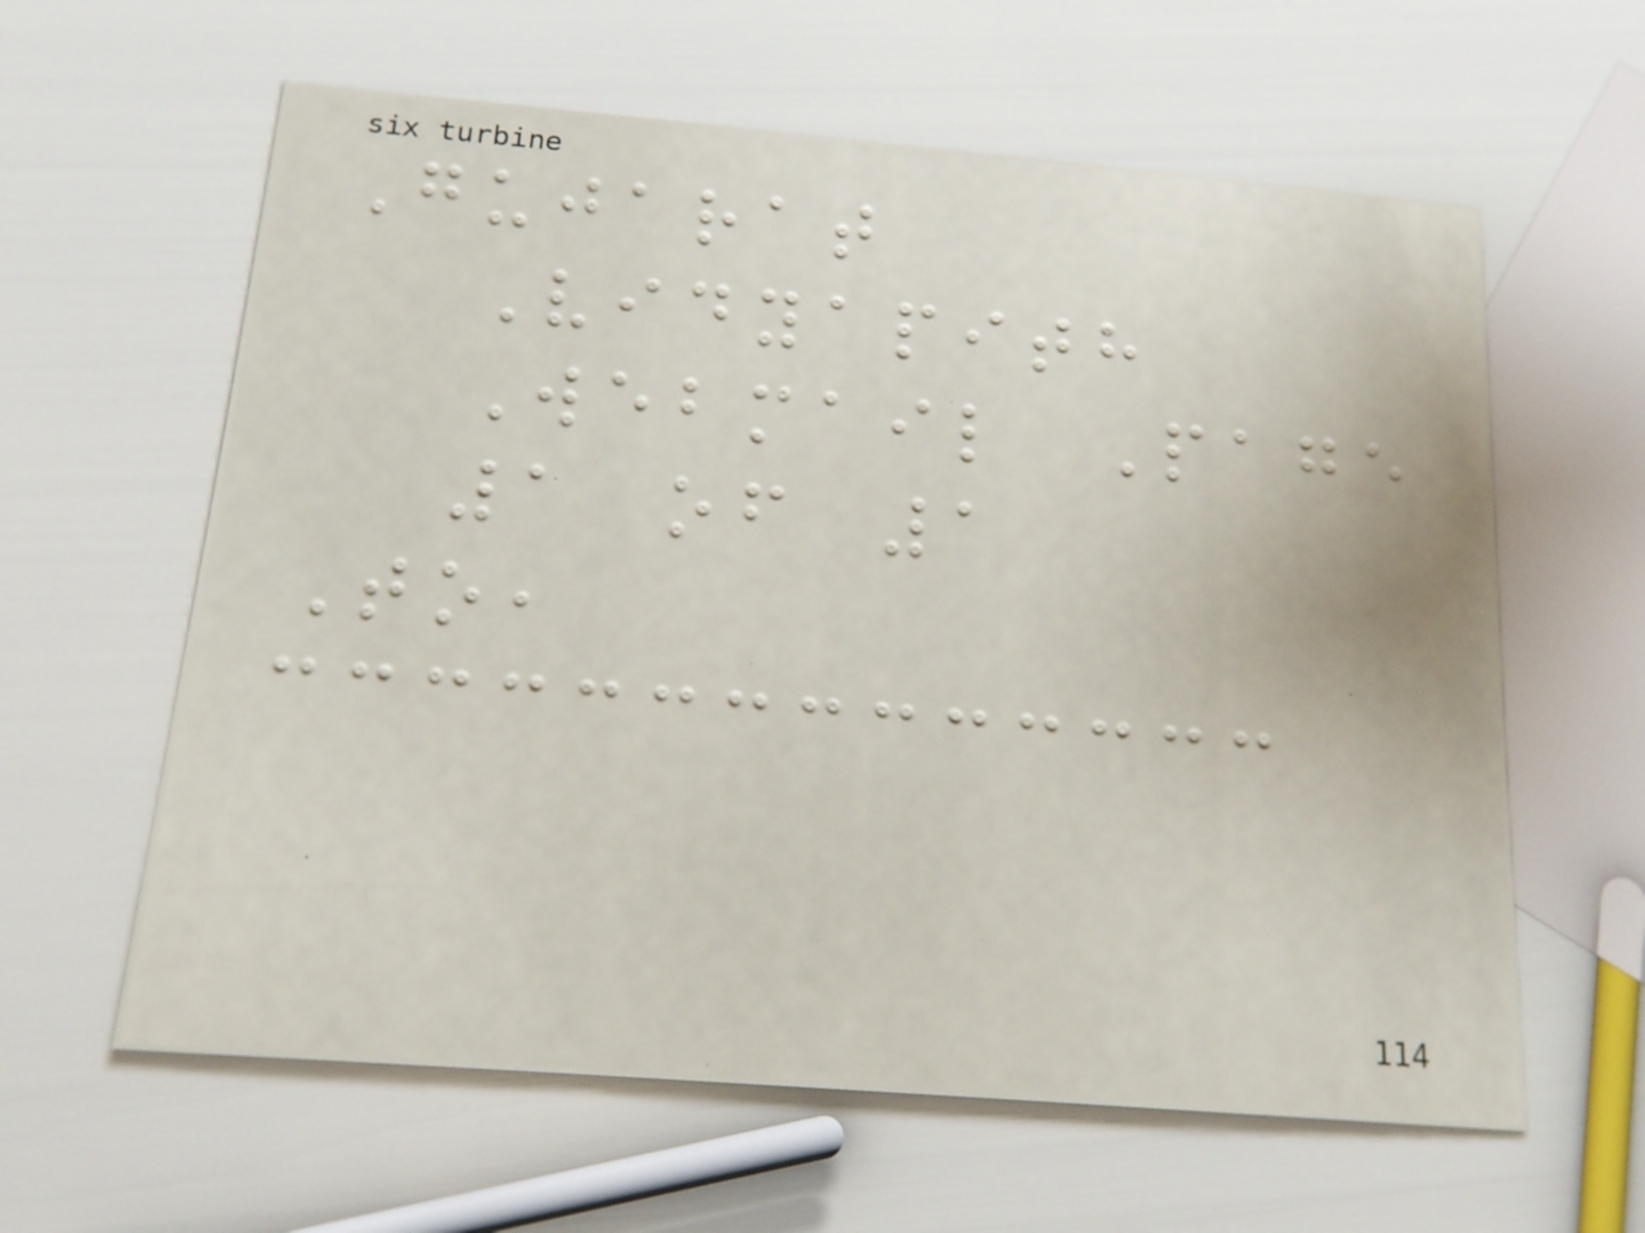Gujarat
Vidyapith
Webmail Page
1 of 1
To,
